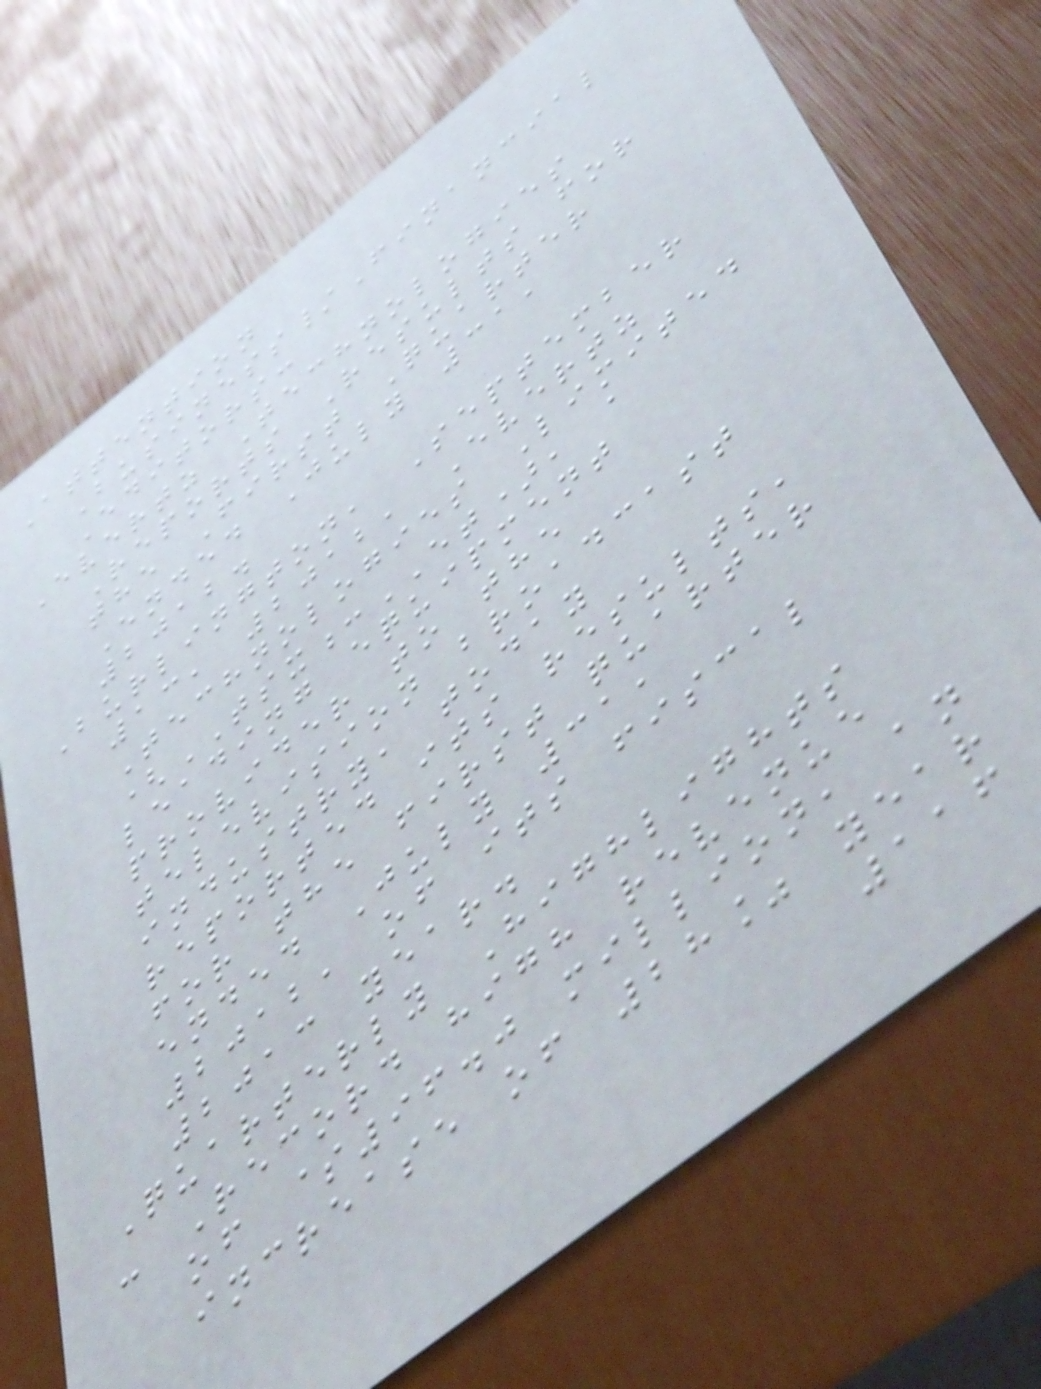Attention
Business/Financial
Editors:
Evertz Technologies
Reports Results for
the First Quarter
Ended July 31,
2012.
Burlington, September
13, 2012, Evertz
Technologies Limited
(TSX:ET), a
leading equipment
provider to the
television broadcast
industry, today
reported its results,
for the first quarter
ended July 31,
2012, of its fiscal
2013 year.
Quarterly Highlights
- Record high revenue
of $96.0 million, an
increase of 28% year
116
